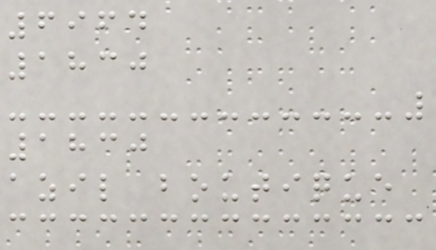6964
1830
1830
azil boutique
